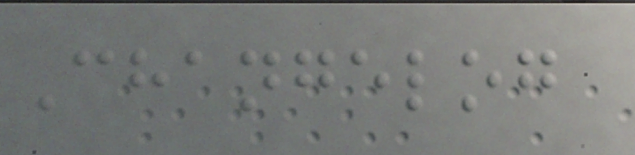Changelog
